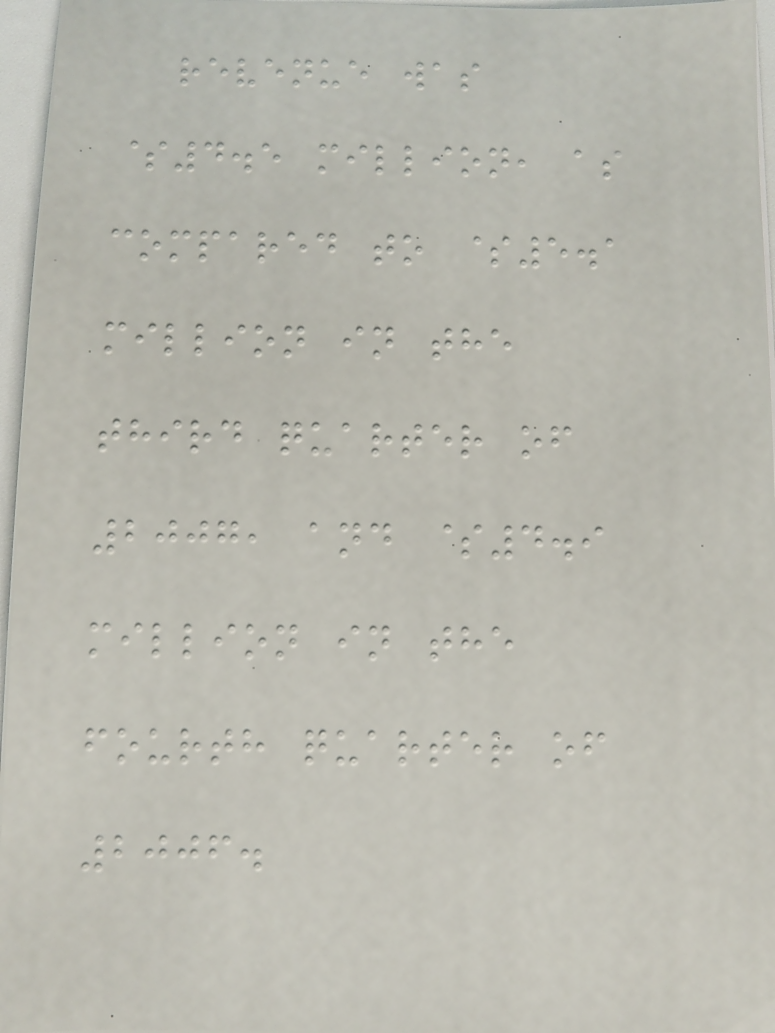revenue was
$4.5 million, as
compared to $5.1
million in the
third quarter of
2007, and $4.9
million in the
fourth quarter of
2006.
